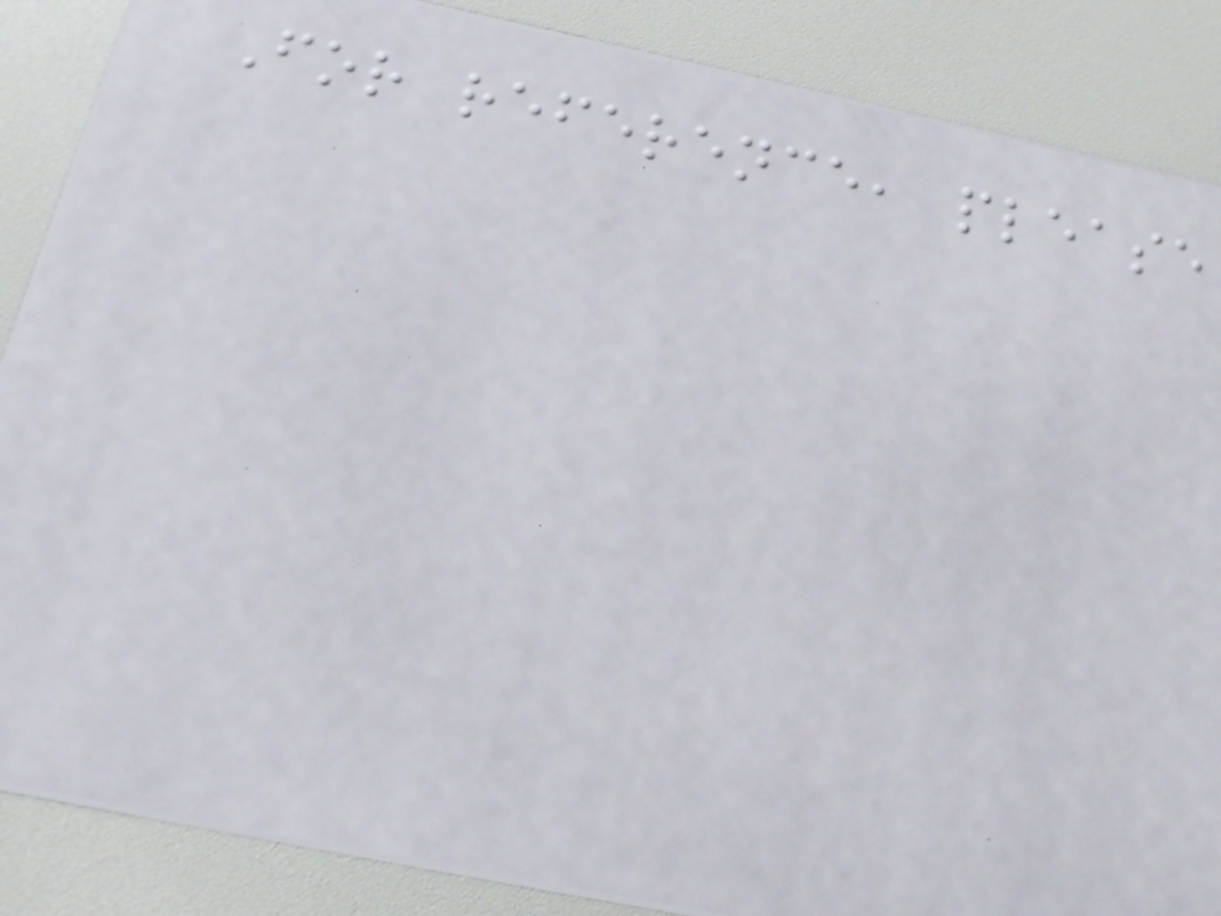For reference, please
